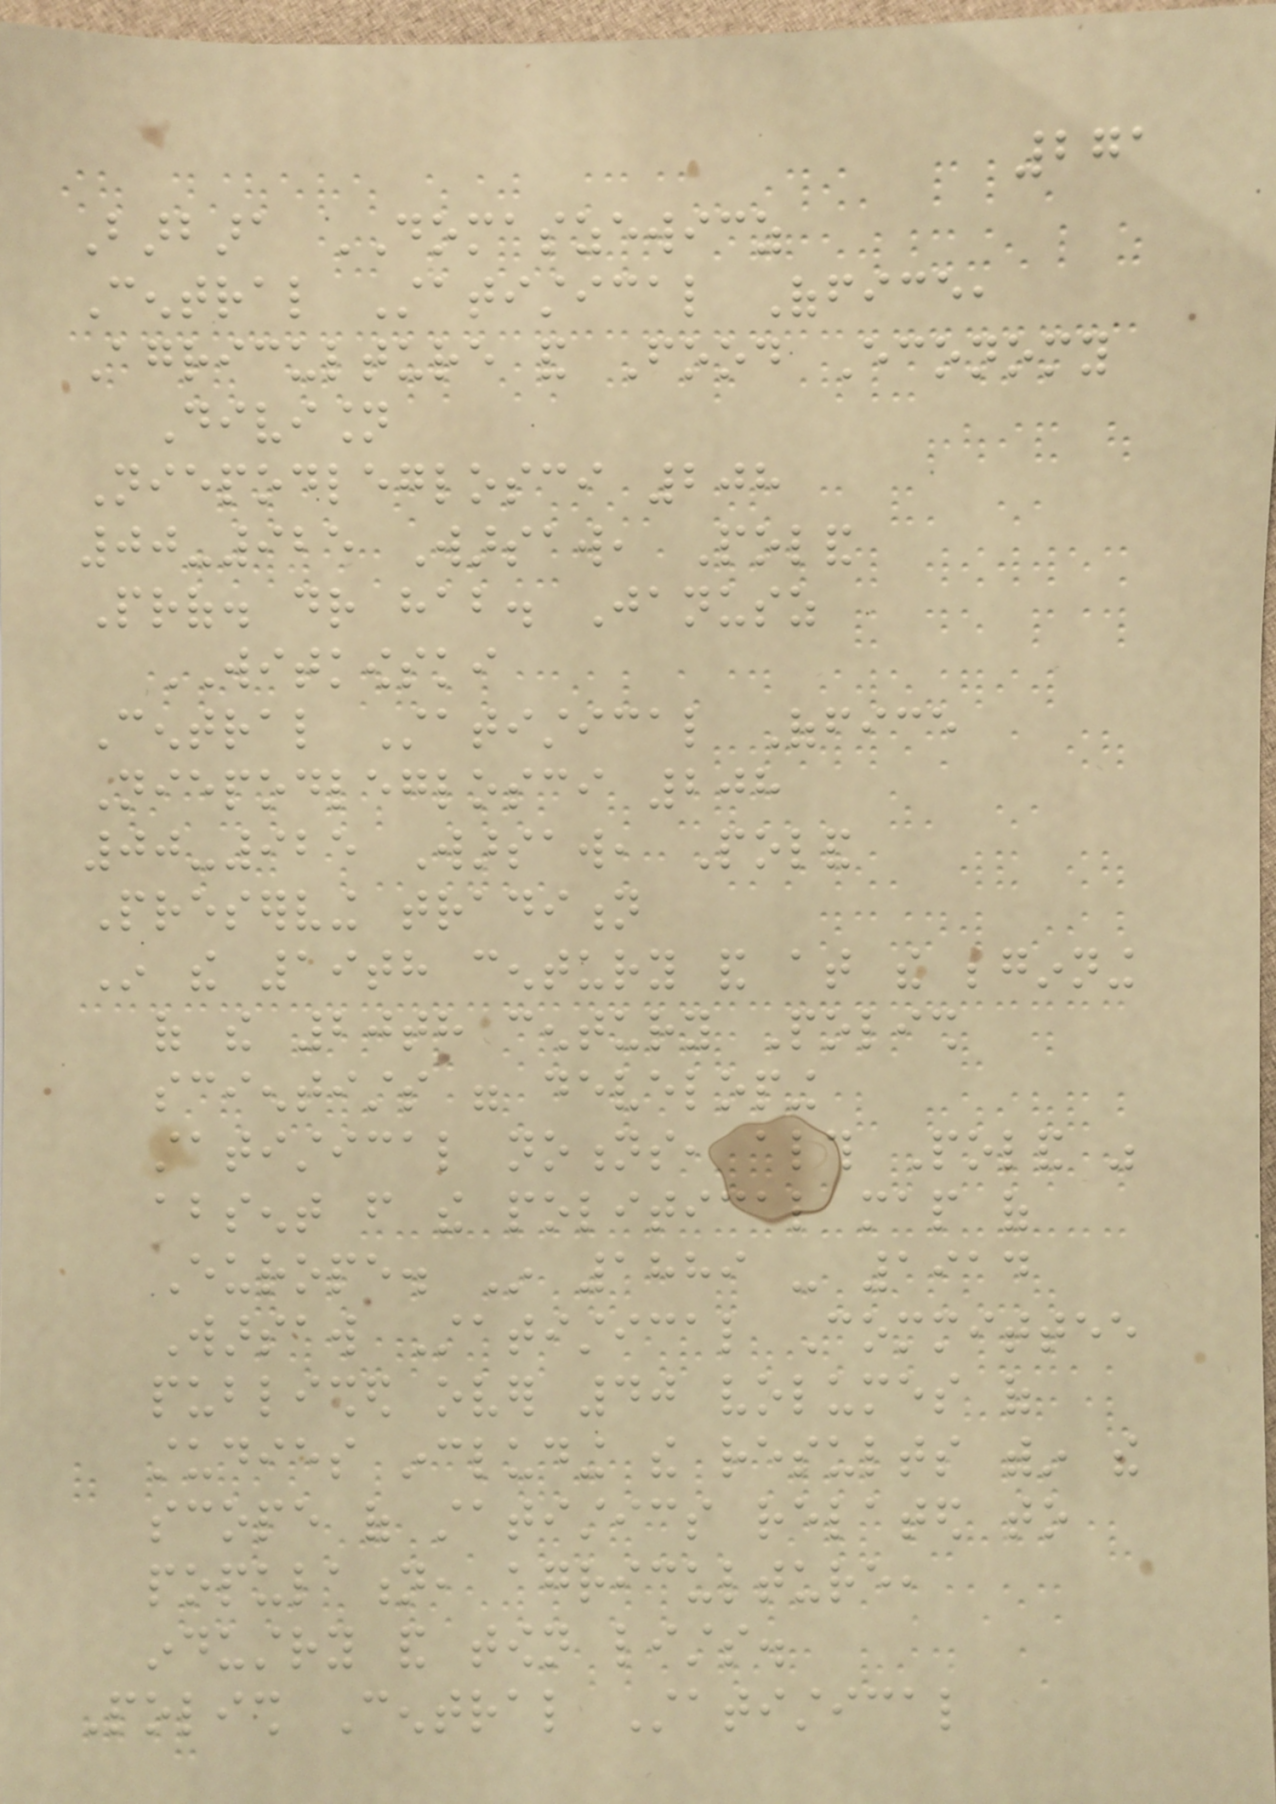271
Barbara DOMASZEWICZ
Central Statistical Office,
Agriculture and Food Economy
Division
Niepodleglosci 208
00-925 Warsaw, Poland
Prof. dr hab. Janusz
WITKOWSKI
Central Statistical Office
Niepodleglosci 208
00-925 Warsaw, Poland
Preserving tradition
In the 19th century and at the beginning
of the 20th century Polish
scientists were developing
statistical notions, although Poland was
absent from the political map of
Europe. In 1889 - 1914
Warsaw Statistical Committee
published over 40 volumes of
studies including the results within the
scope of statistics related to
population, agriculture,
industry and town lists.
Polish Central Statistical
